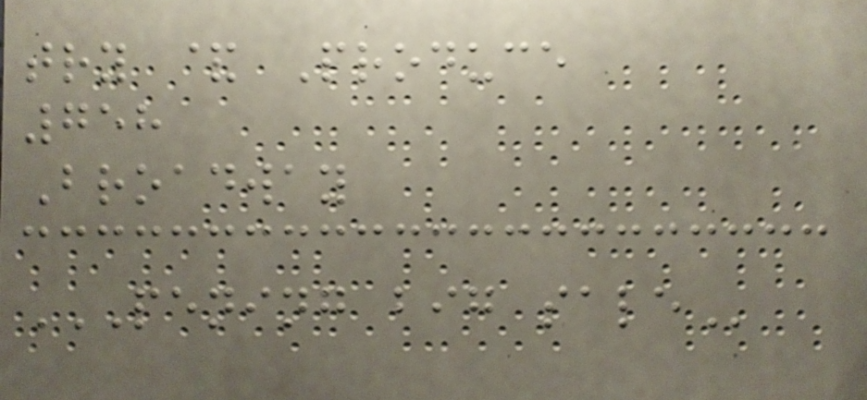try & Produce
758
Broadway
PENING BIG SALE
